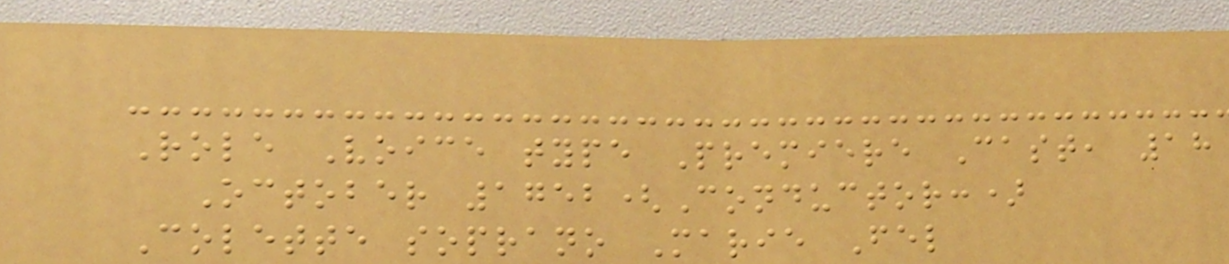Role Voice type Premiere Cast, 18
October 1752(Conductor:)
Colette soprano Marie Fel
